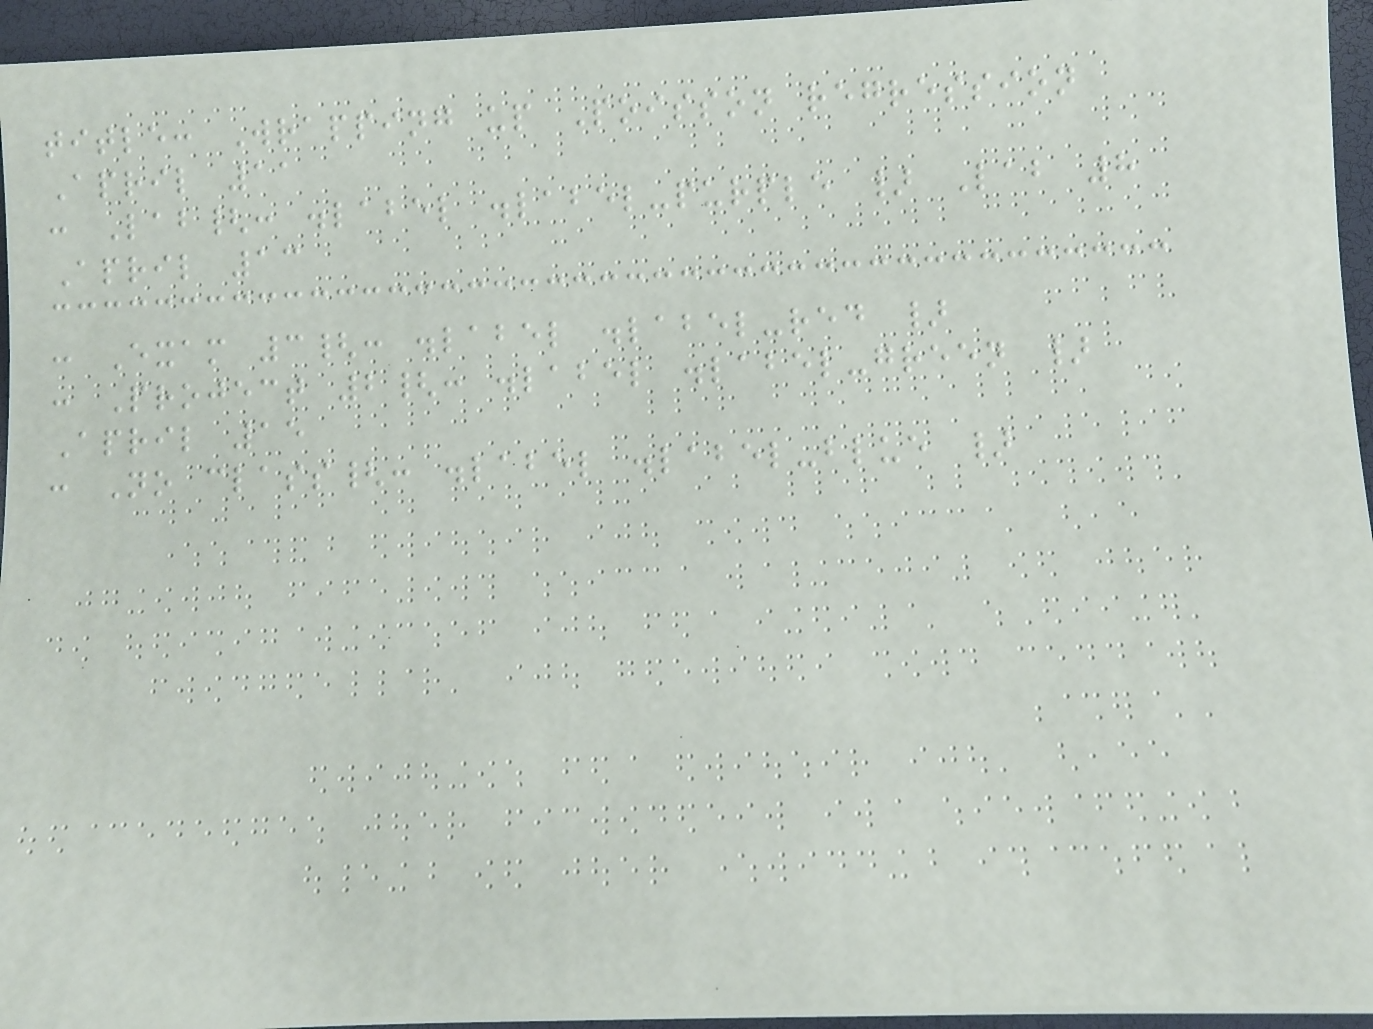title: Wrapping up Poisson regression
April 11
: Lab{: .label .label-purple } Lab 8
April 13
: Exam 3{: .label .label-red }
: Project 2{: .label .label-green }
April 15
: No class{: .label .label-blue }
